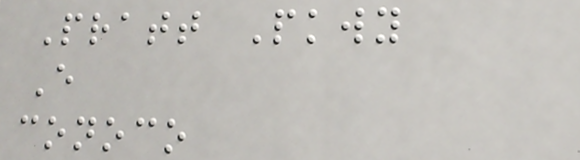Pratt Pkwy
E
conoco
